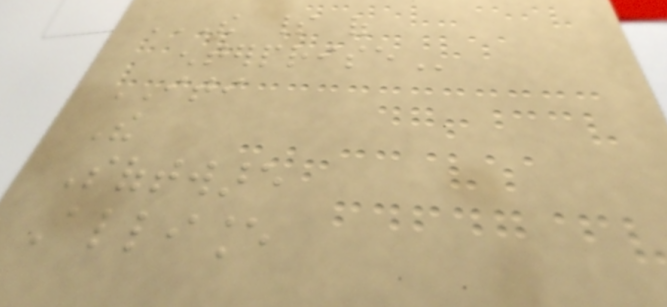THE SPIRIT OF
ENTERPRISE
ITI
The
Software
Alliance
